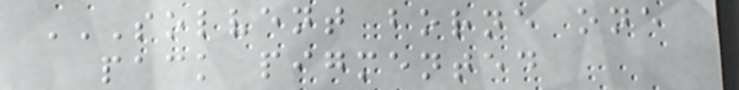SOLVENT BORNE ONE
PACK PIGMENTED
